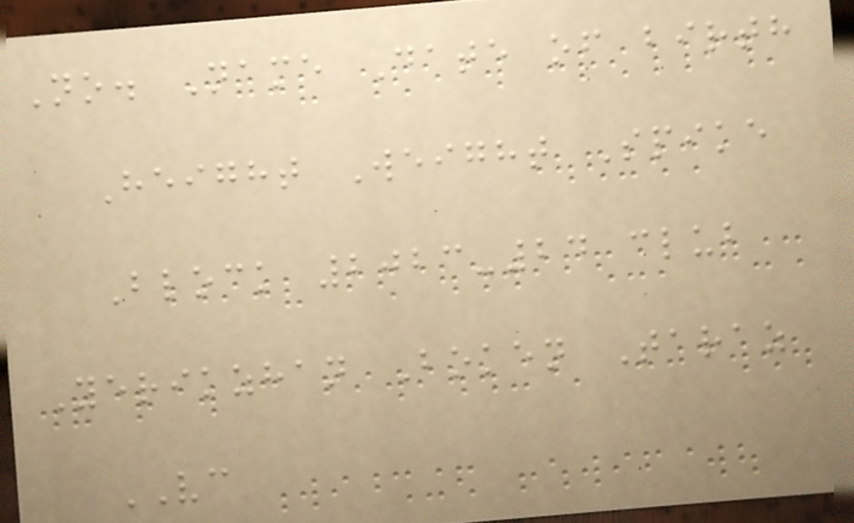No. Name Date of birth
Height Weight Spike
Block 2023-24 club
Yerikzhan Boken Taraz
VC
